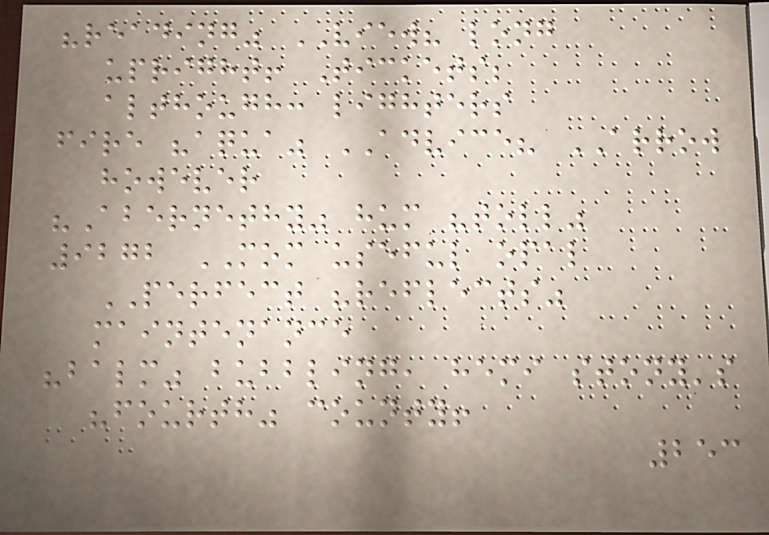"reading" VIEW? long
upright! Tickets;
although: lighters
fire "aqua" ADVICE? ARROW
however
"Abernethy" hum "toll"
9272 MOM useful opal
PERFECT "reflects"
maintenance
"balm" bubbling, hemi stony's
"fourth" county!
253
